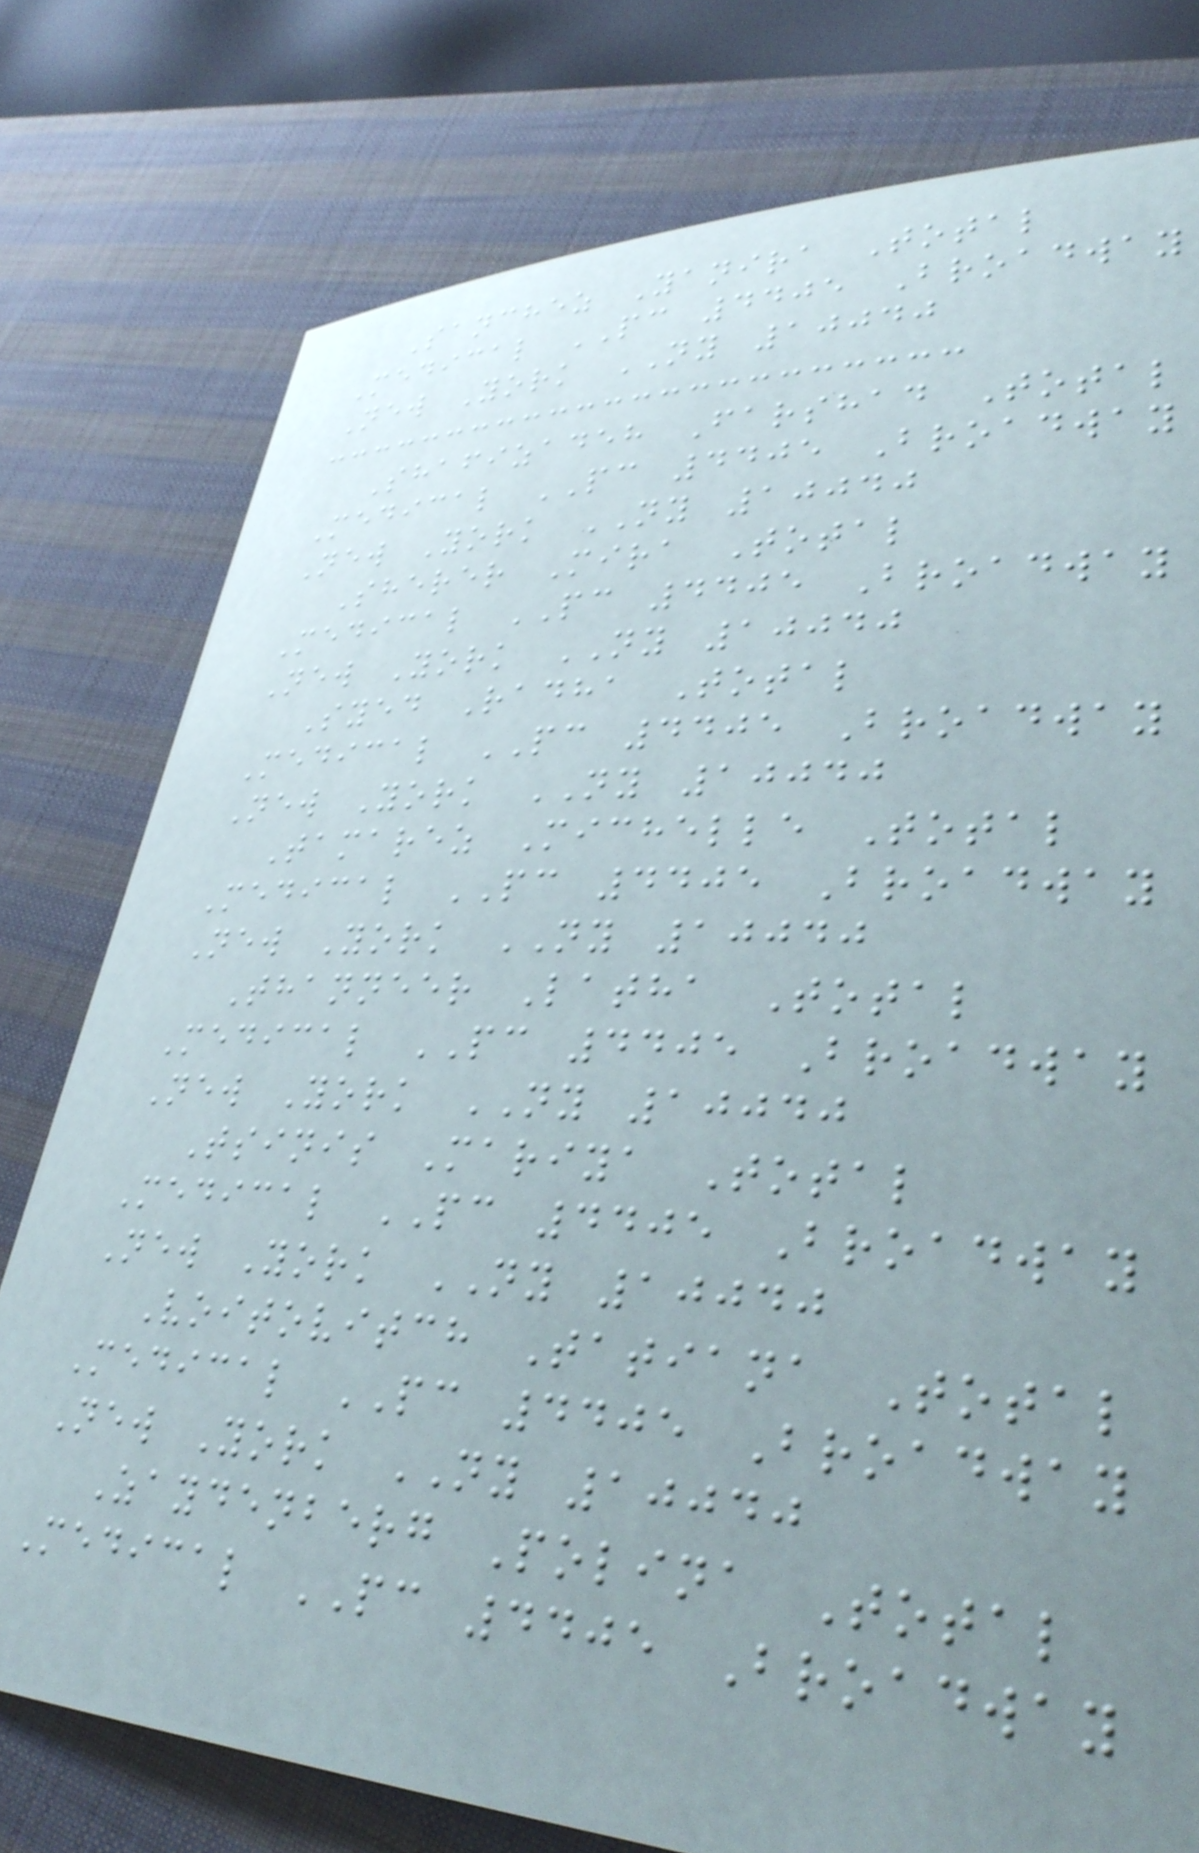Sanchez Yanira Total
Medical PC 4405 Broadway
New York NY 10040
Shafizadeh Farshad Total
Medical PC 4405 Broadway
New York NY 10040
Sherer Mira Total
Medical PC 4405 Broadway
New York NY 10040
Syed Radha Total
Medical PC 4405 Broadway
New York NY 10040
Tamarez Michelle Total
Medical PC 4405 Broadway
New York NY 10040
Thanneer Latha Total
Medical PC 4405 Broadway
New York NY 10040
Tsinis Mariya Total
Medical PC 4405 Broadway
New York NY 10040
Voitovitch Tatiana Total
Medical PC 4405 Broadway
New York NY 10040
Zaydenberg Polina Total
Medical PC 4405 Broadway
